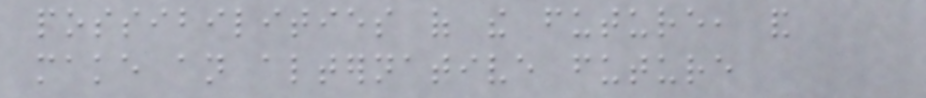possibilities of the future, and
make an alternative future
